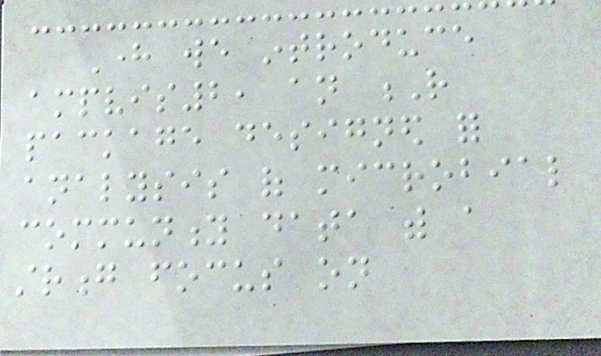Here we introduce
ampvis2, an R
package designed for
analysis of microbial
community data with a
strong focus on
